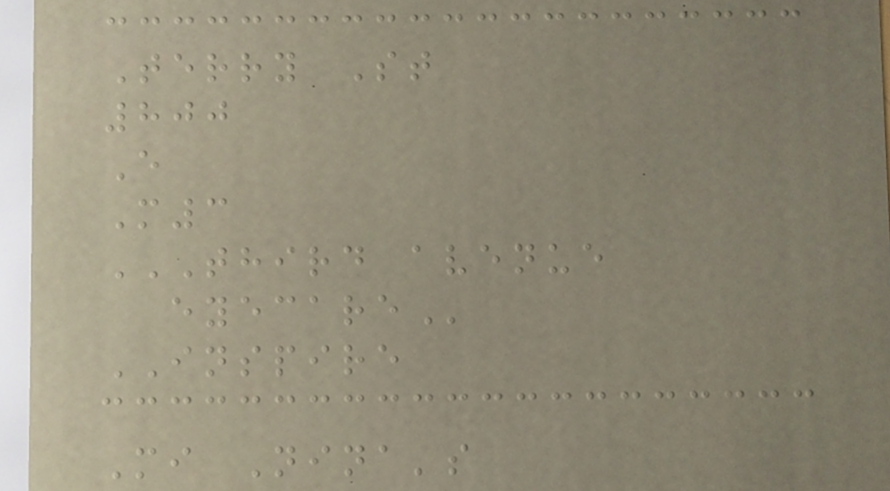Terry St
800
E
M3
THIRD AVENUE
EYECARE
INSPIRE
Mi Nina's
